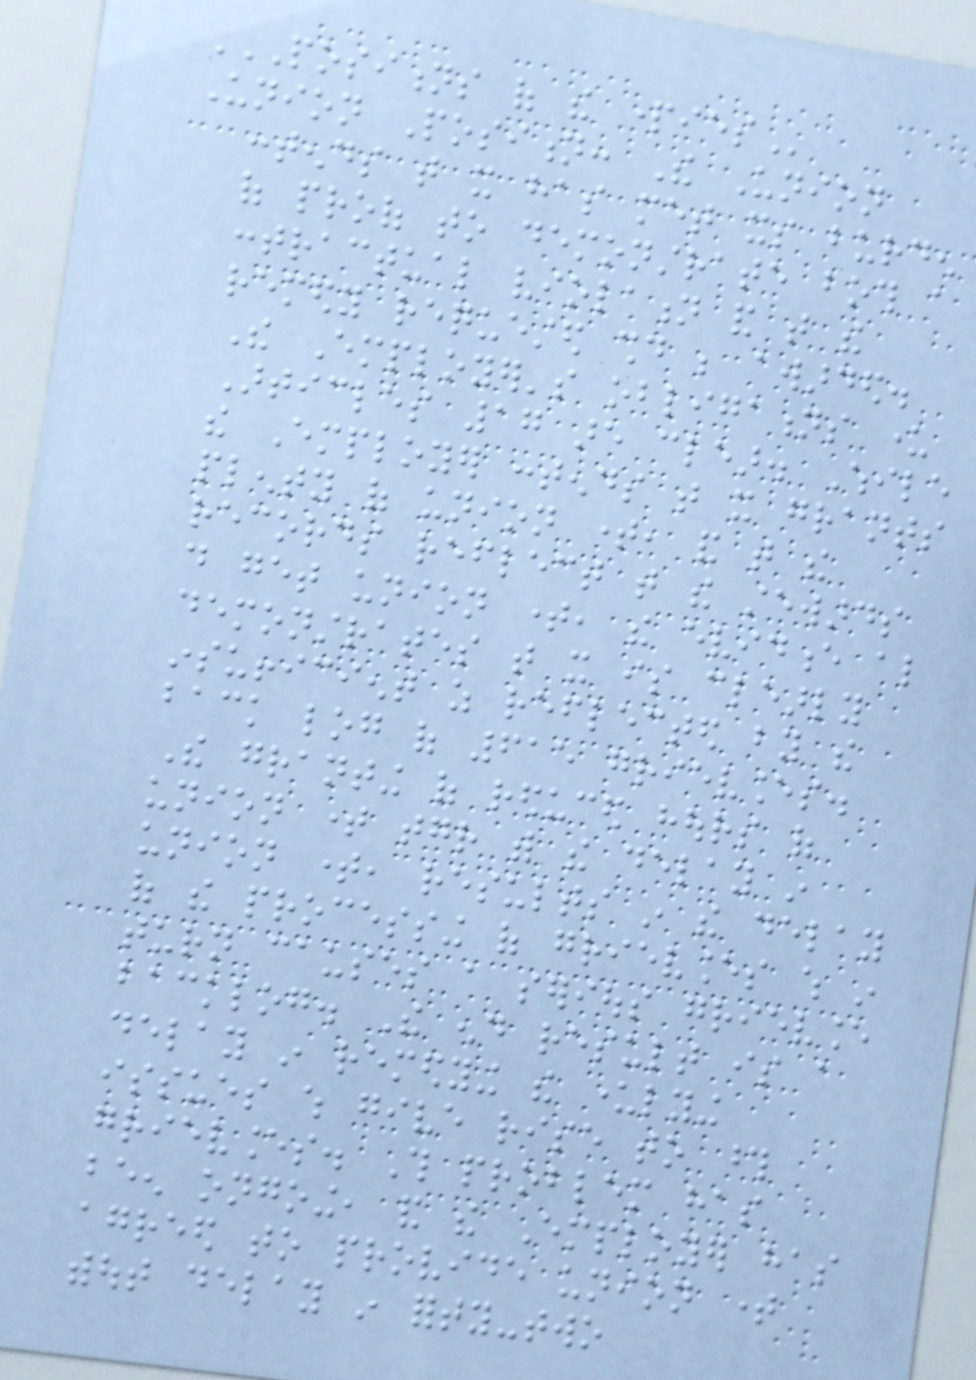POSITIONS OF THE PARTIES
Union Position: The Union
contends that it has met its burden
of proof to demonstrate both a
contractual violation and that the
remedy requested should be awarded.
The Employer's obligations under
Articles 17 are clear. While
the Employer contends that it grants
plenty of union time, and that the
records reflect that the stewards
do get union time, the evidence also
demonstrates that it is clearly
insufficient as reflected by the
back log of 615 grievances.
The granting of reduced hours of
union time together with the delay in
union time, results in the delay
of the processing of grievances which in
turn causes a serious grievance
backlog. The end result is a
delay in remedying the underlying
issues which give rise to those
grievances. This problem has
been ongoing, and the Employer has
agreed to provide union time
without delay in forty-two
